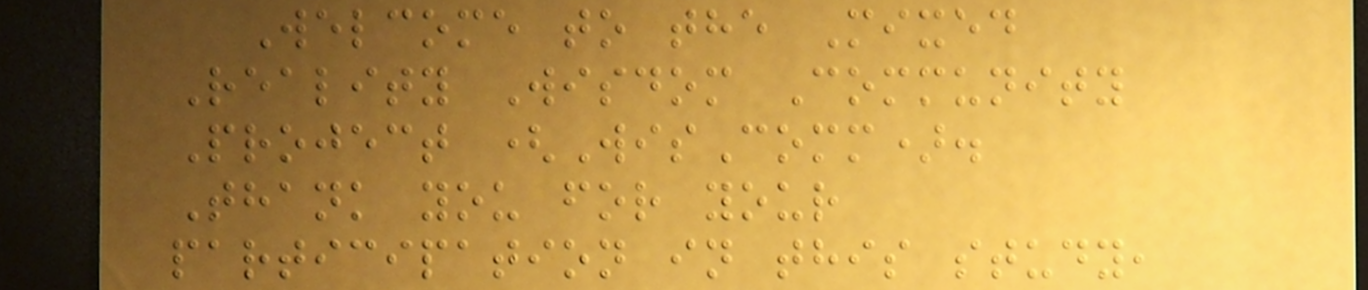Welcome to the Mixed
Reality Wisdom Community
Project (WisComm).
Thank you for your
participation in this study,
